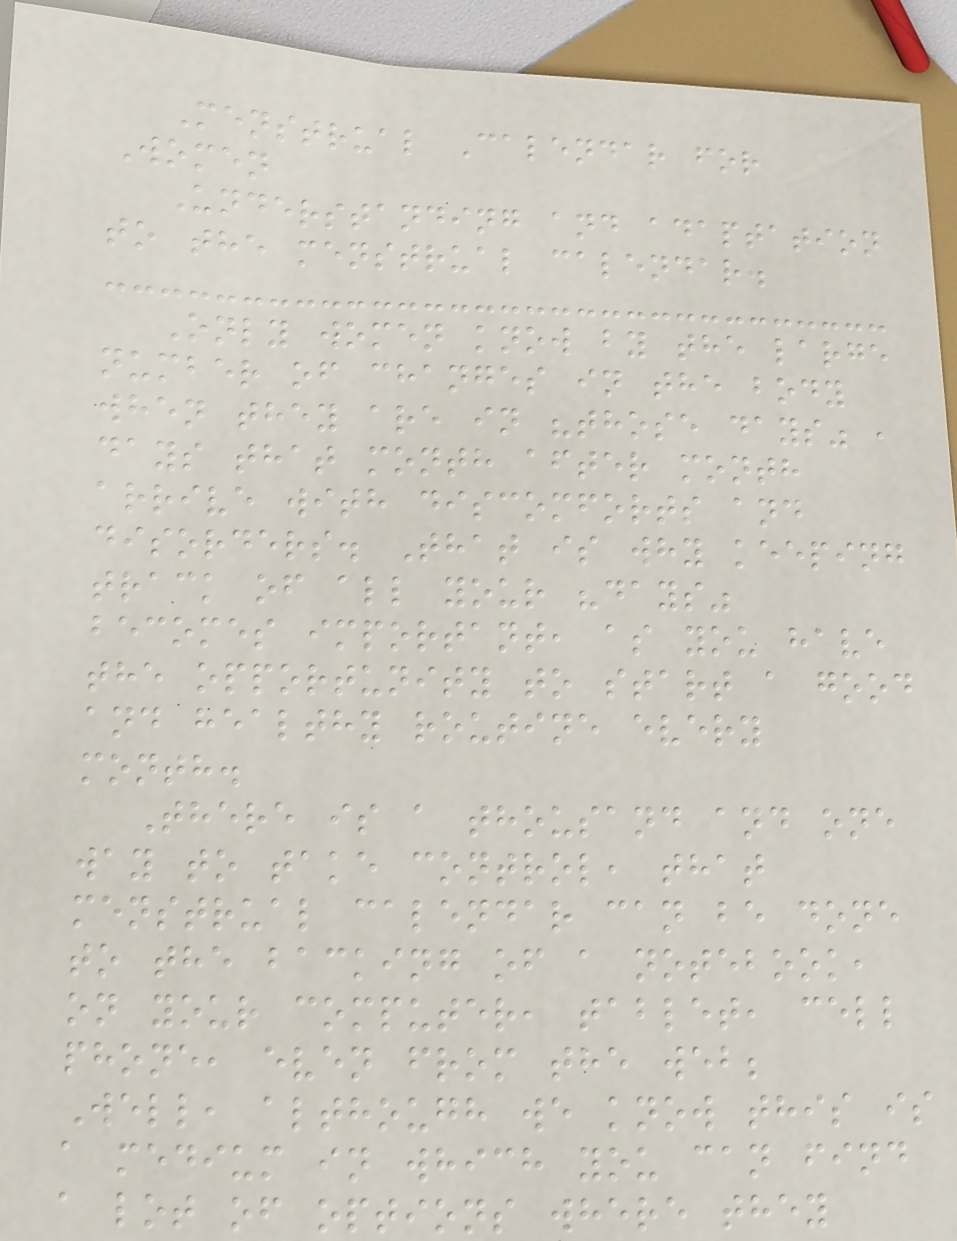Menstrual Calendar for
Women
Understanding and adaptation
to the menstrual calendar.
Only women know by the large
number of changes in the body
when they are in "those days" ,
days that month after month
arrive with discomforts and
disorders. That is why keeping
track of all your "days"
becomes important, as you have
the opportunity to start a good
and healthy routine every
month.
There is a thousand and one
way to take control, that
menstrual calendar can be done
to the backing of a notebook,
on your computer, tablet, cell
phone, even from the web;
Well, although we know this is
a medium in which you can find
a lot of options where they
